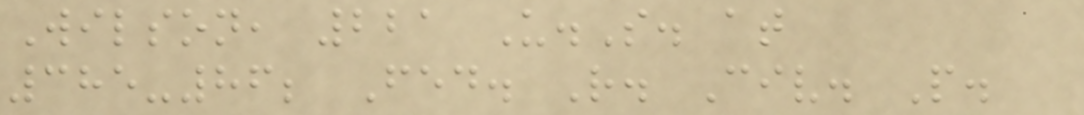Wilson, 221 U.S. at
385-86; Fed. R. Civ. P.
